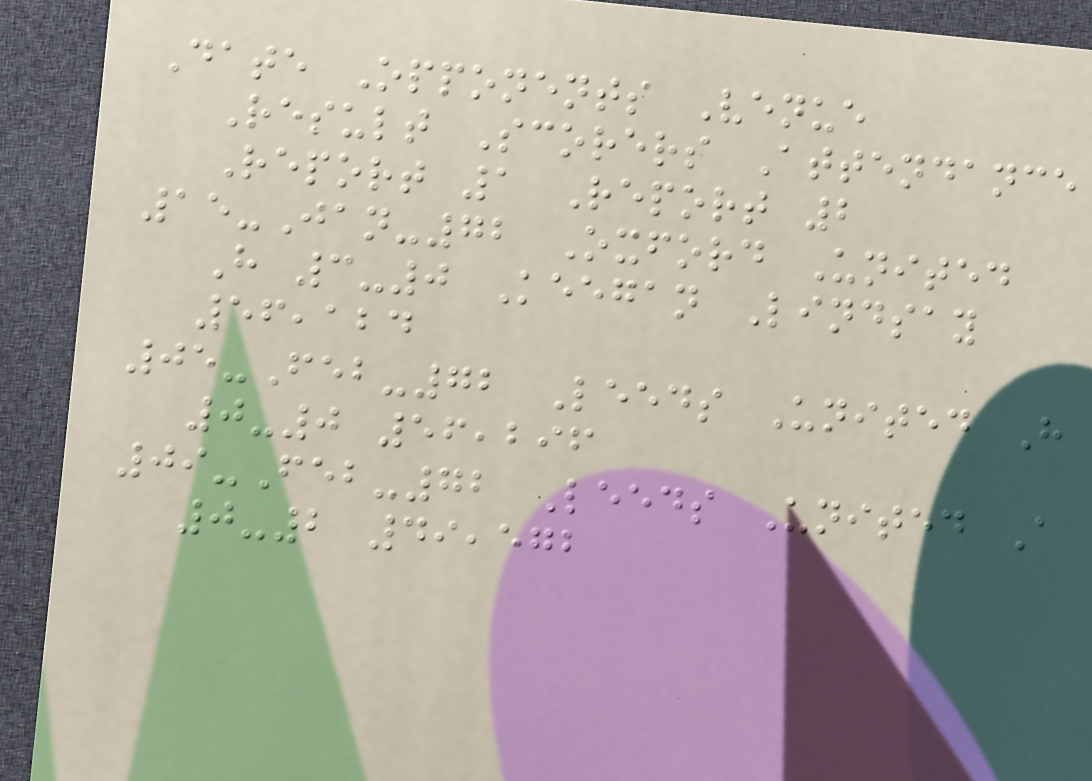Date Opponents Venue
Result Scorers Attendance
Report 1 Report 2
15-Jan-72 Oxford United
H 3-0 Keegan Lindsay
56,124
05-Feb-72 Leeds United H
0-0 56,296
09-Feb-72 Leeds United A
0-2 49,572
